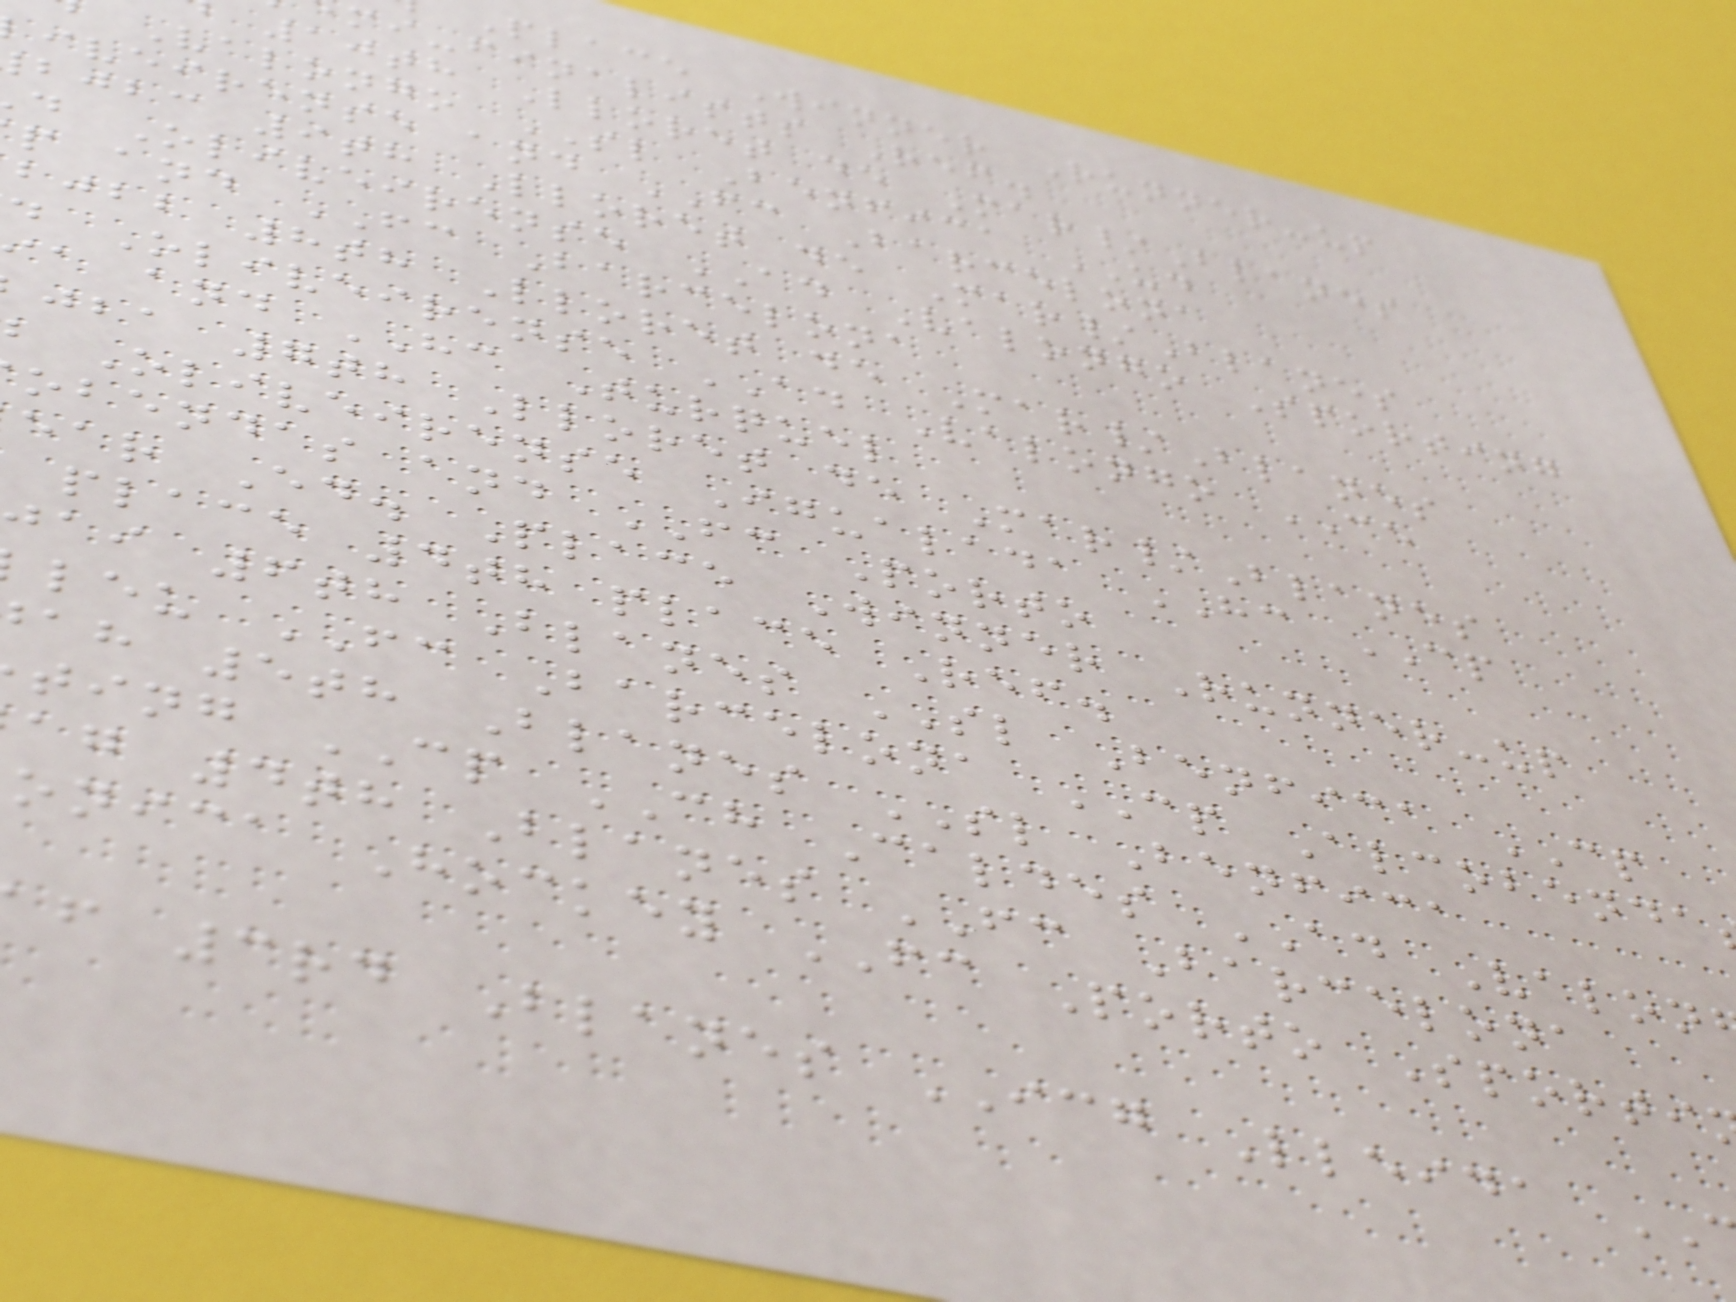Place Winner Runner-up
mi-finalists Ref.
10th Lloret de Mar/Blanes
Valongo SL Benfica UD
iveirense and FC Barcelona
bjbc 9th Lloret de Mar/Blanes
d Oliveirense AD Valongo Sporting
p and FC Barcelona
bjbb 8th Lloret de Mar/Blanes
d Oliveirense AD Valongo CE
a and HC Turquel
jba 7th Lloret de Mar/Blanes
Oliveirense Igualada HC CP
obendas and FC Porto
ear Ed. Place Winner Runner-up
place 4th place Ref.
jai 6th Blanes SL Benfica CP
leu FC Barcelona CP Alcobenda
ah 5th Blanes SL Benfica
ting CP CH Caldes AD Valon
ag 4th Blanes FC Barcelona
onica Hockey FC Porto Sporti
f 3rd Blanes ICG Lleida
